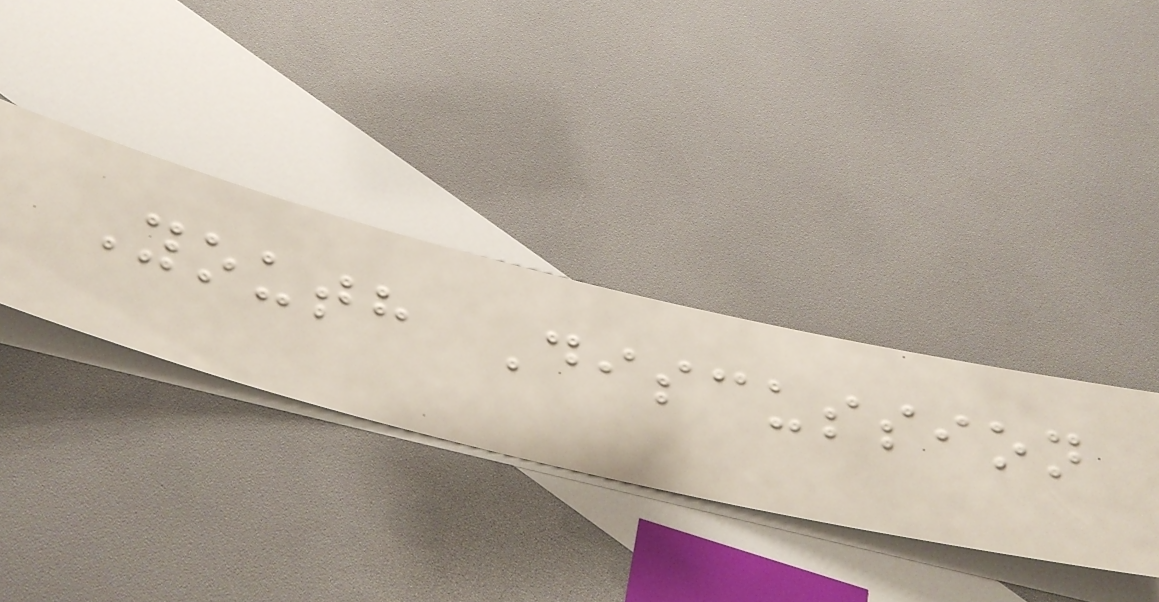Youth Discussion
